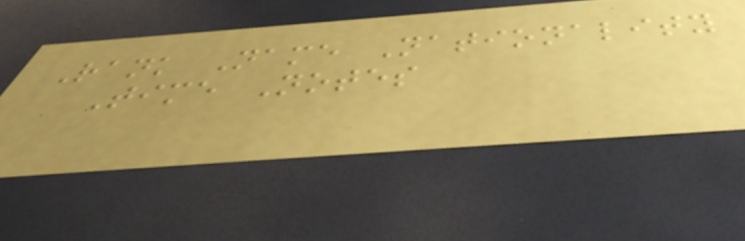Rank Name Nationality
Time Notes
